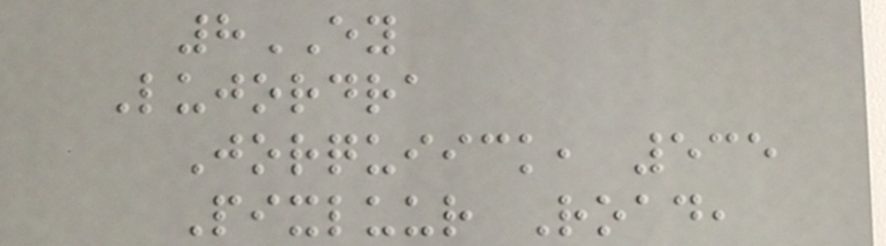8EY
Lujordra
Jorquiick, 535
Pixluur Road,
